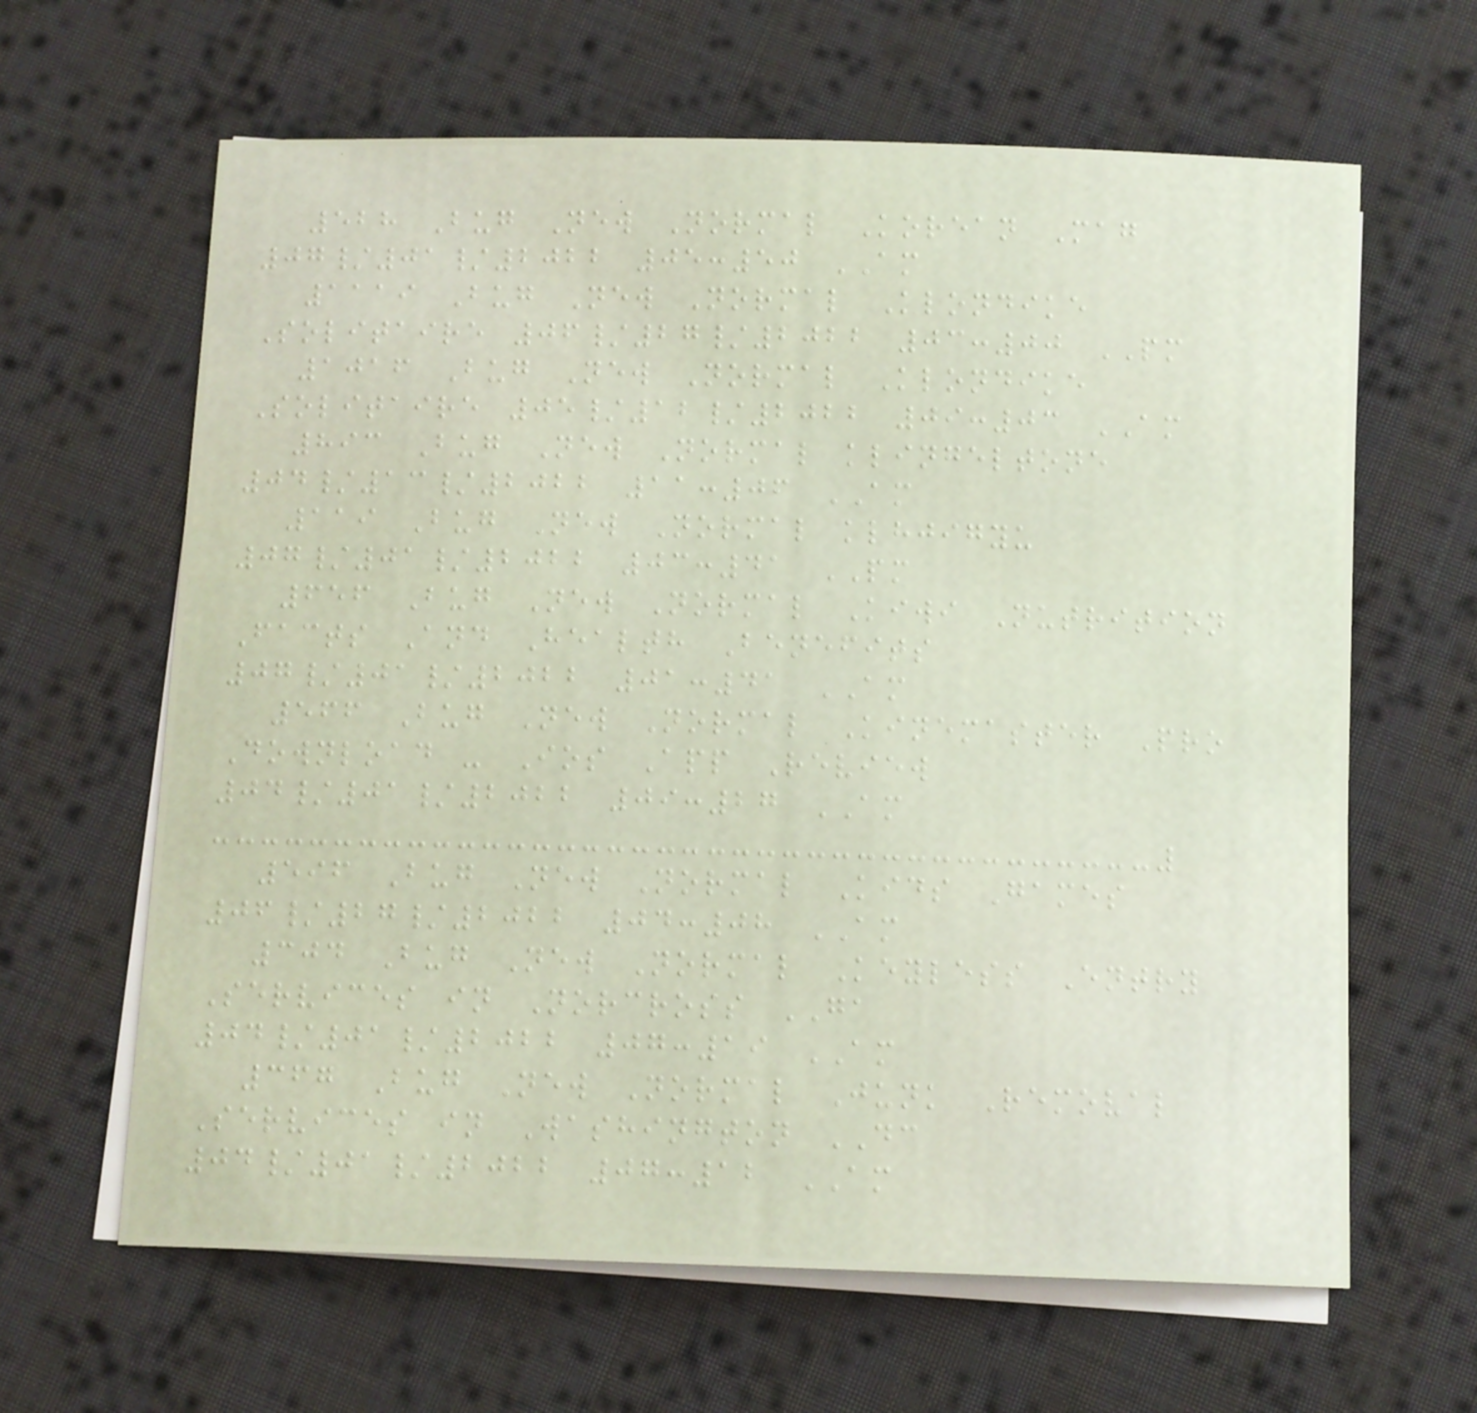528 Bug New Normal Korean Mag
07/01/2022 05:50 AM
1119 Bug New Normal Klondike
Solitaire 06/27/2022 03:00 PM
1016 Bug New Normal Klondike
Solitaire 05/12/2022 09:03 AM
893 Bug New Normal klingeltone
04/13/2022 11:06 AM
119 Bug New Normal klhjigyu
07/01/2022 03:41 PM
656 Bug New Normal Kiwi Nutrition
Facts And Health Benefits
07/01/2022 01:41 AM
566 Bug New Normal Kinemaster Pro
Download - Ios App Review
04/01/2022 09:27 AM
596 Bug New Normal Kids Games
06/27/2022 04:08 AM
304 Bug New Normal Keyless Entry
Services in Norcross GA
04/01/2022 07:19 AM
367 Bug New Normal Junk Removal
Services in Washington DC
04/01/2022 07:12 AM
